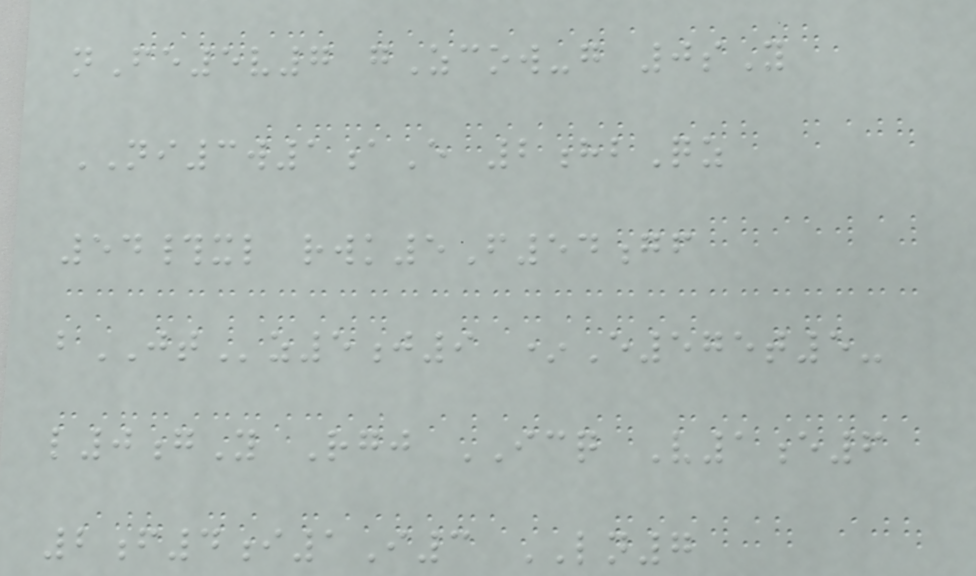nFe5v7 gZcow-g 0sY
NI3w1aE 2hbQz
54#xl rwk5F54gf
bJTz5j9 *E575t5-
l0gY Rgj ICQ V1e6
2f4i1I3 LN7
